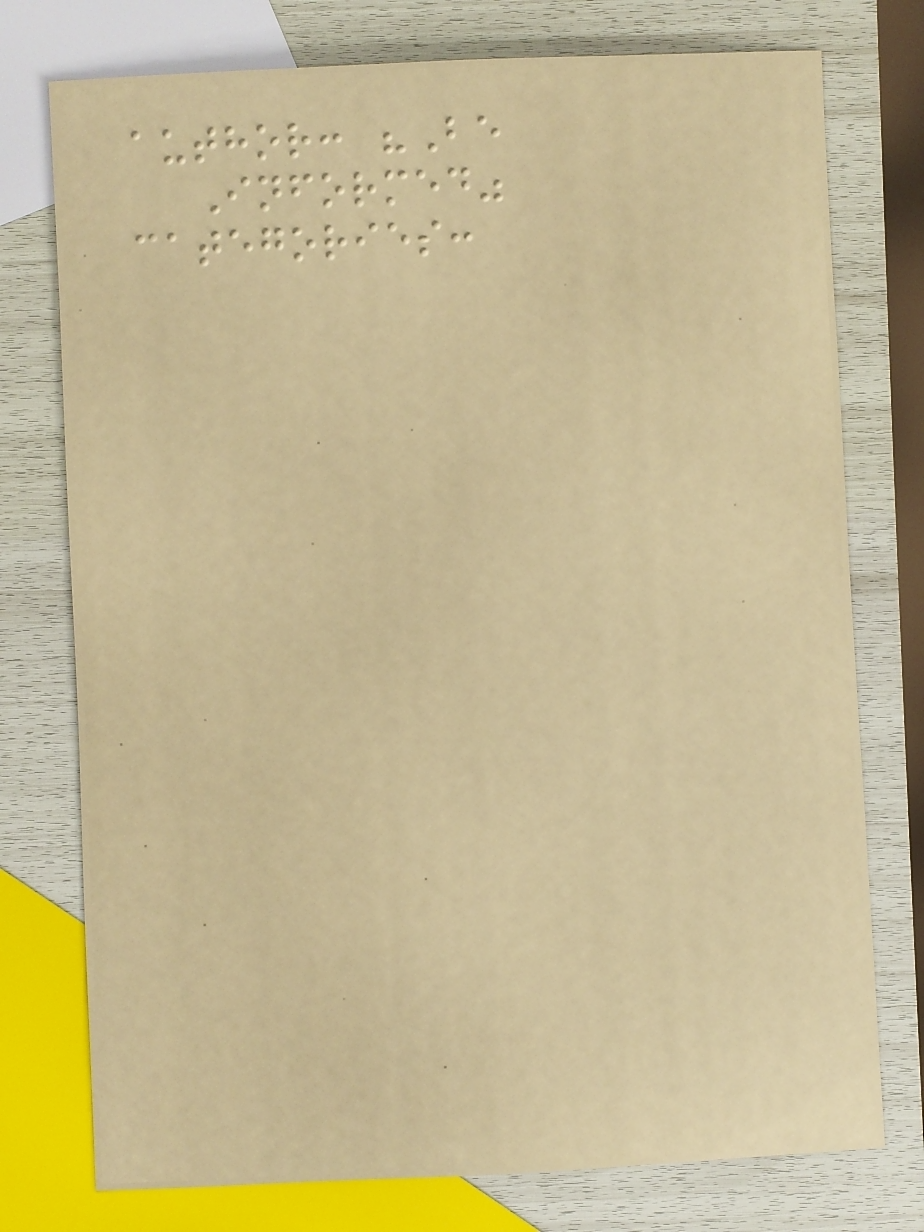author: "Be
Informed"
categories:
